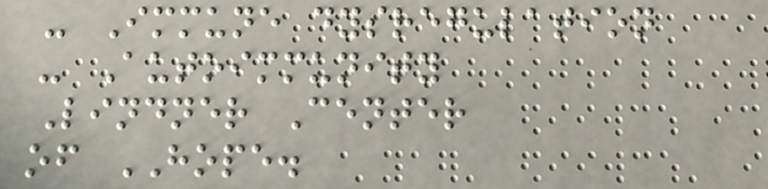- Immune dysregulation
- Autoimmunity
Lindner Center
of HOPE.
